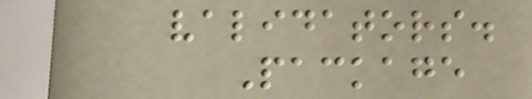validators.
Package
